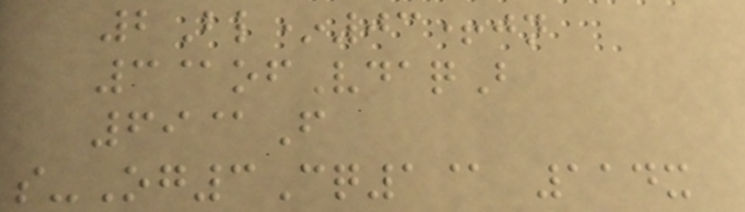2Bl*03+jn
3@ofVdaqB
69@F
s-Og3Cq1@ 114x
